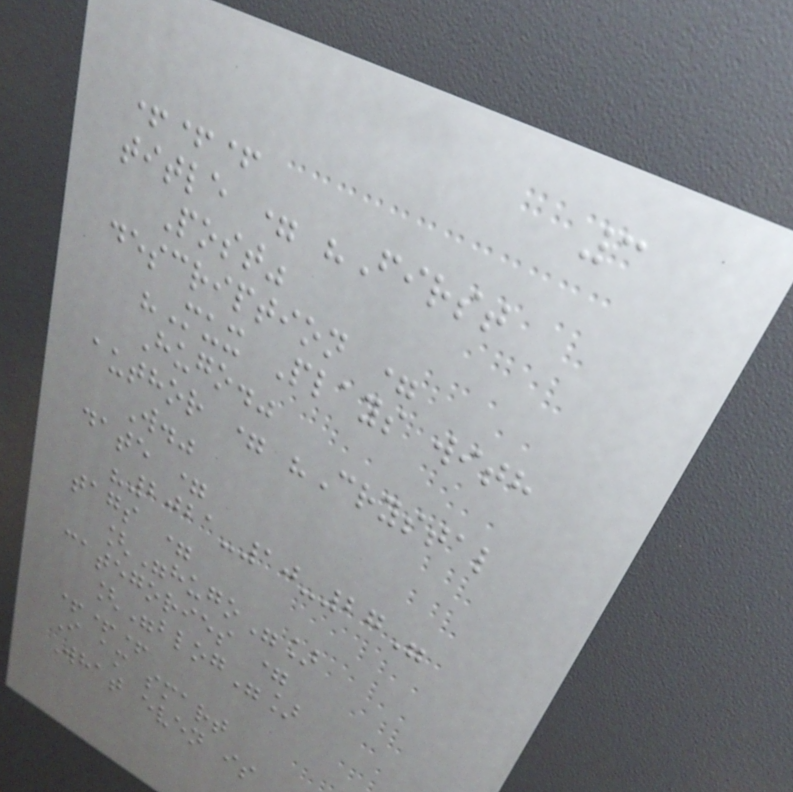3
+++
title = "First
Post"
description =
"Mux Plays with
Hugo."
author = "Crystal
W."
date =
"2021-10-27"
tags =
["hugo"]
categories =
["blog"]
+++
I am smart
What even is
